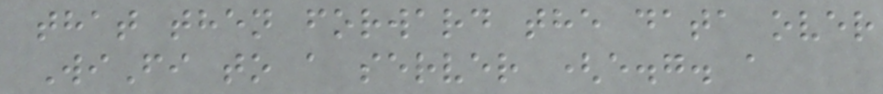that then forward the data over
WiFi to a server (e.g. a
